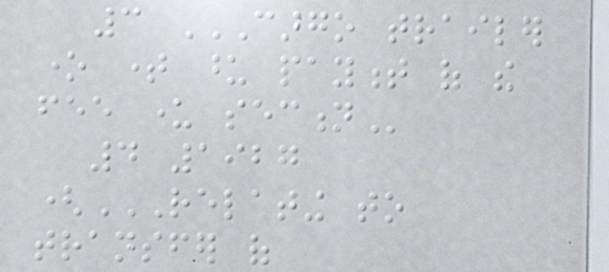3 CARGO TRAILER
ONE TIME UPON PAYMENT OF THE
FEE UNDER SECTION
4 1927
(RELATING TO
TRANSFER OF
